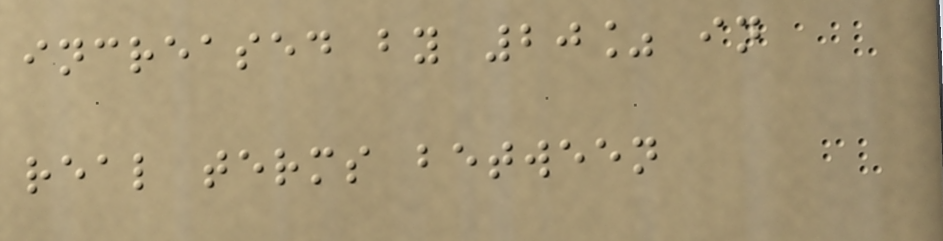increased by 20% in
real terms between
